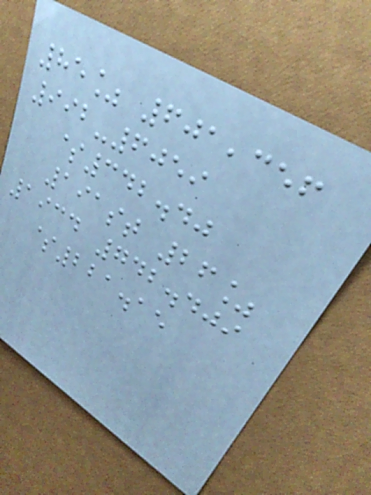85% 601,356
992-6059
$342.40
191st 26%
1934 742.409
$221.15
